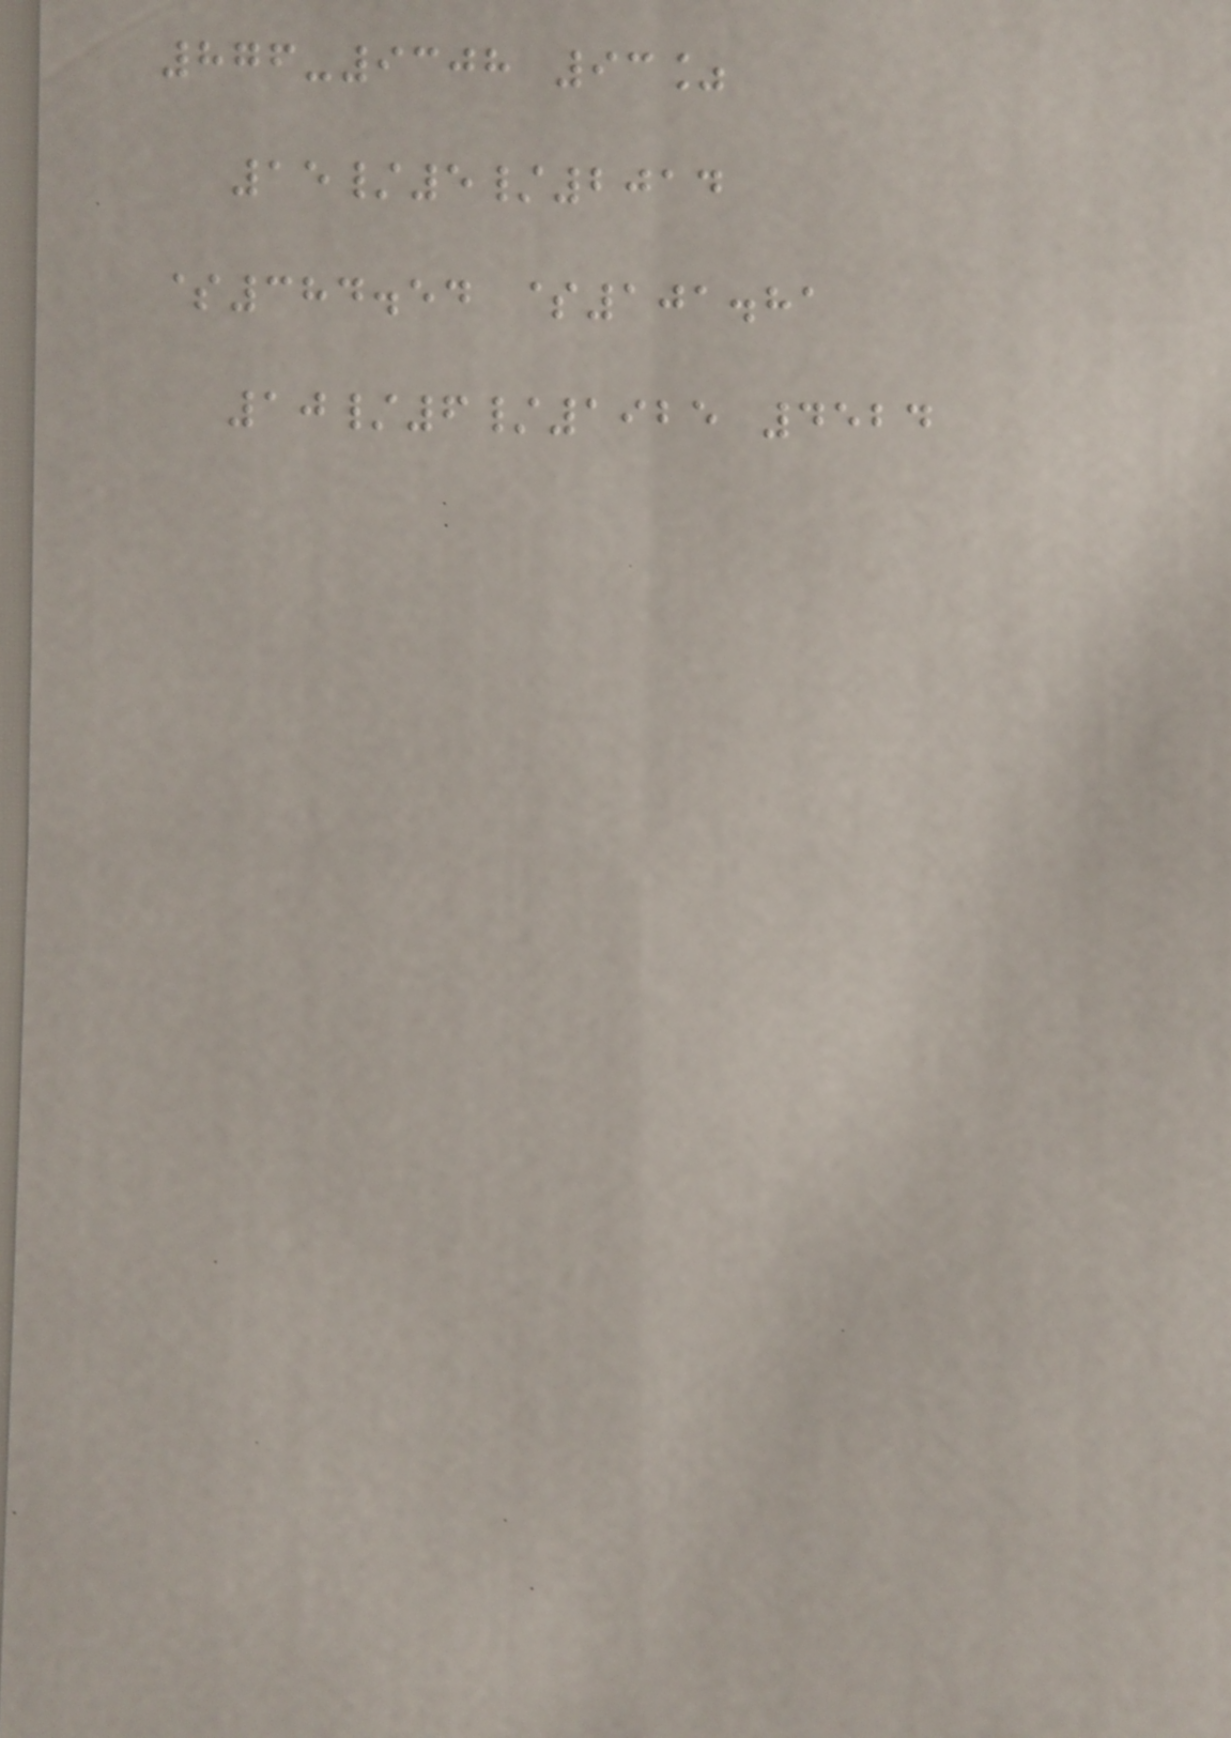876-9308 93%
15/5/2014
$384.54 $101.81
10/6/1925 4524
